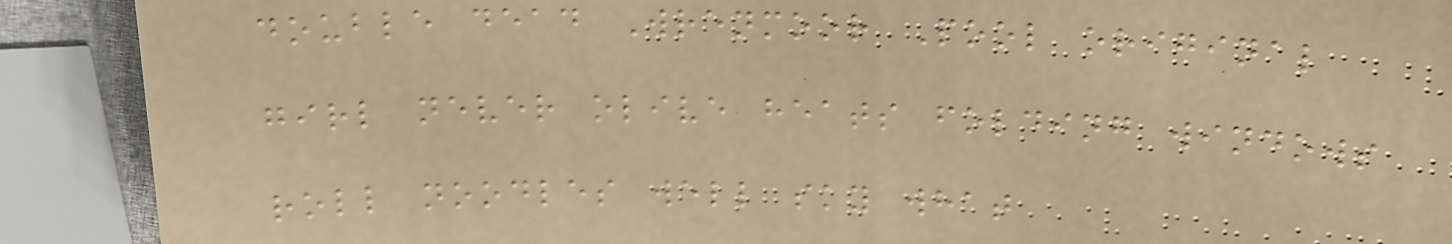double dead Wrenmoor Pool original
girl never olive heats folding windows
roll noodles well sky what
